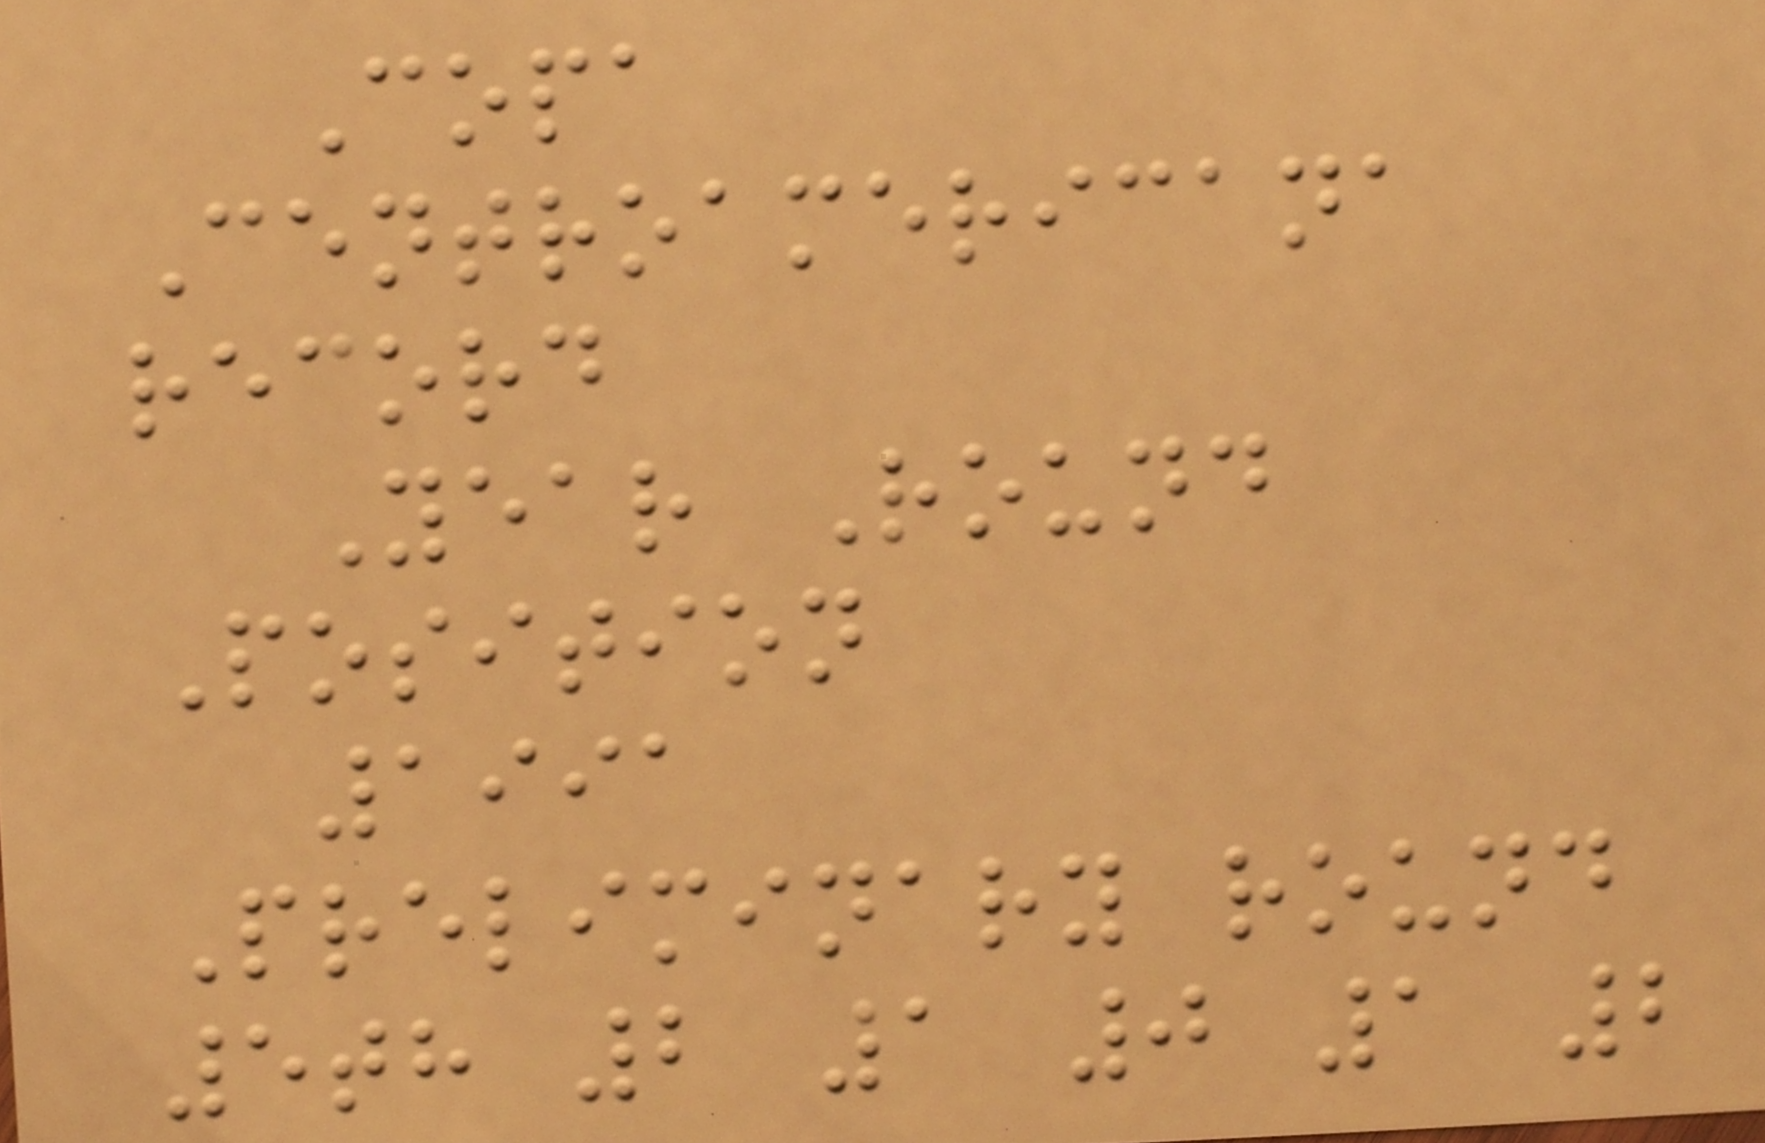Copa
Centroamericana
record
Year Round
Position
1991
Preliminary round
5th 2 1 0 1 2
